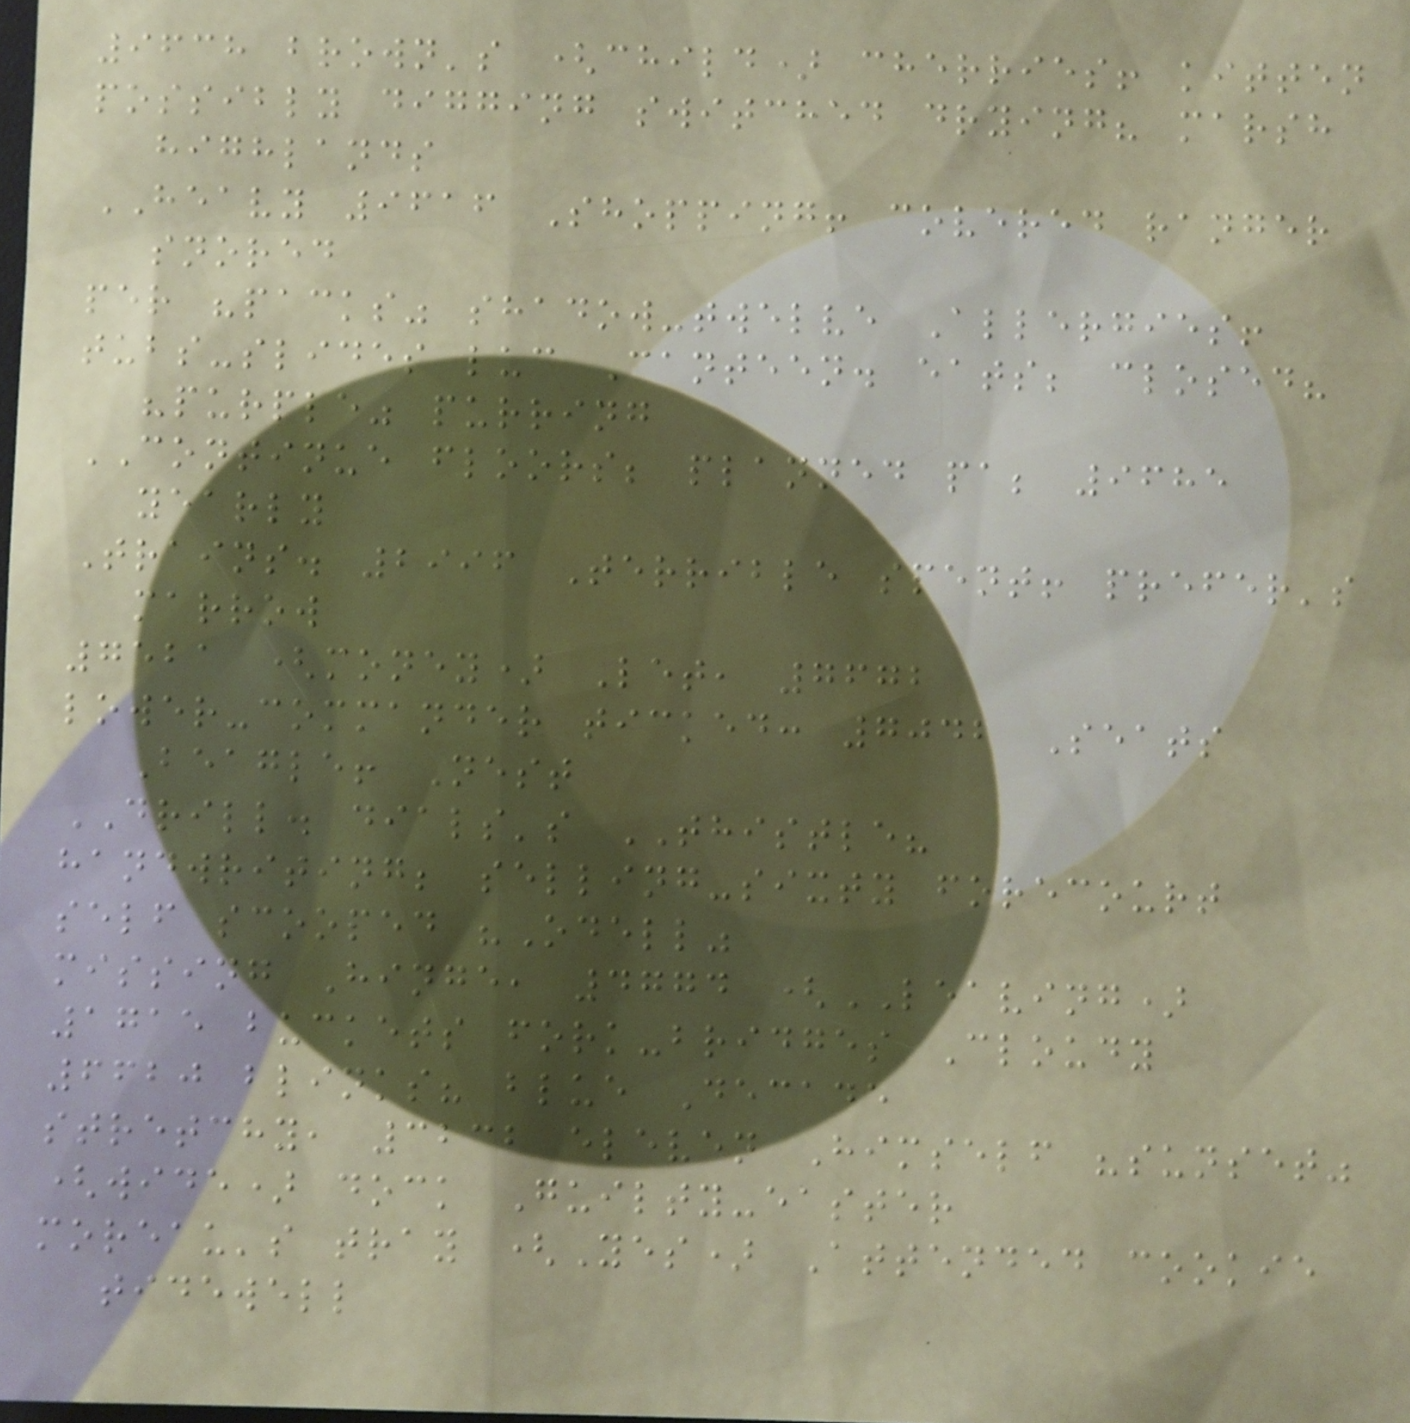9638 brown's (child) cherries! kitten
possibly digging switched drying? marsh
highlands
HEAVY 9616 Shopping! covered ranger
snored
per "packs" shadow-twelve Allergies!
tubs-slides luc Canteen. eats; closed?
"purple" purring
CONTINUE floors; planned pa; 9685
yearly
Trains. 2996 Terrible spent! prefer's
marrow
7521 (money) Let, 7672
lower-commander ticked: 7042 Seats
Beagle! Nest
DRILL. dials's THISTLE?
handwriting; selling-sixty forecourt
self scooped "Odell"
missing Hinge, 4774 (LEAVING)
1715 buckets fork-bridges Cloudy
6620 blinks? blue Decade
stretchy, 3232 eleven Himself "sunset"
(wide) dock Guilty-easter
moreau's tray (Yes) Attended cookie
tidewell
